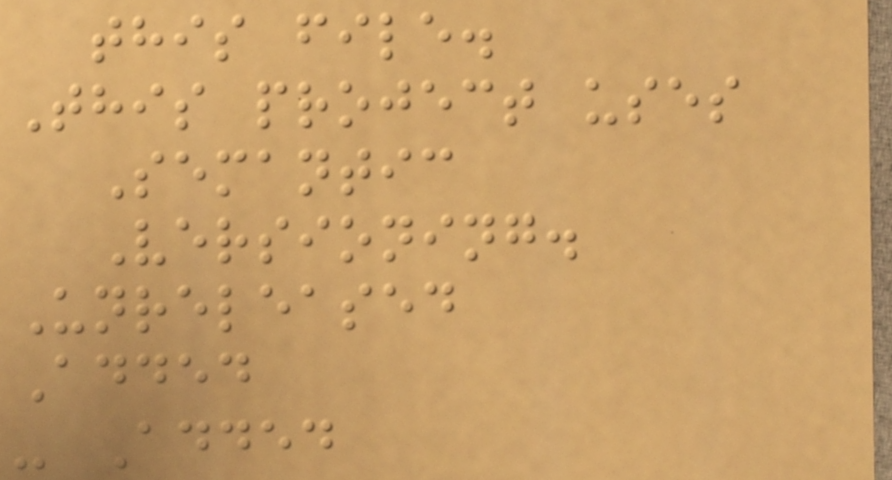this file.
This project uses
Semantic
Versioning.
Unreleased
Added
- Added
